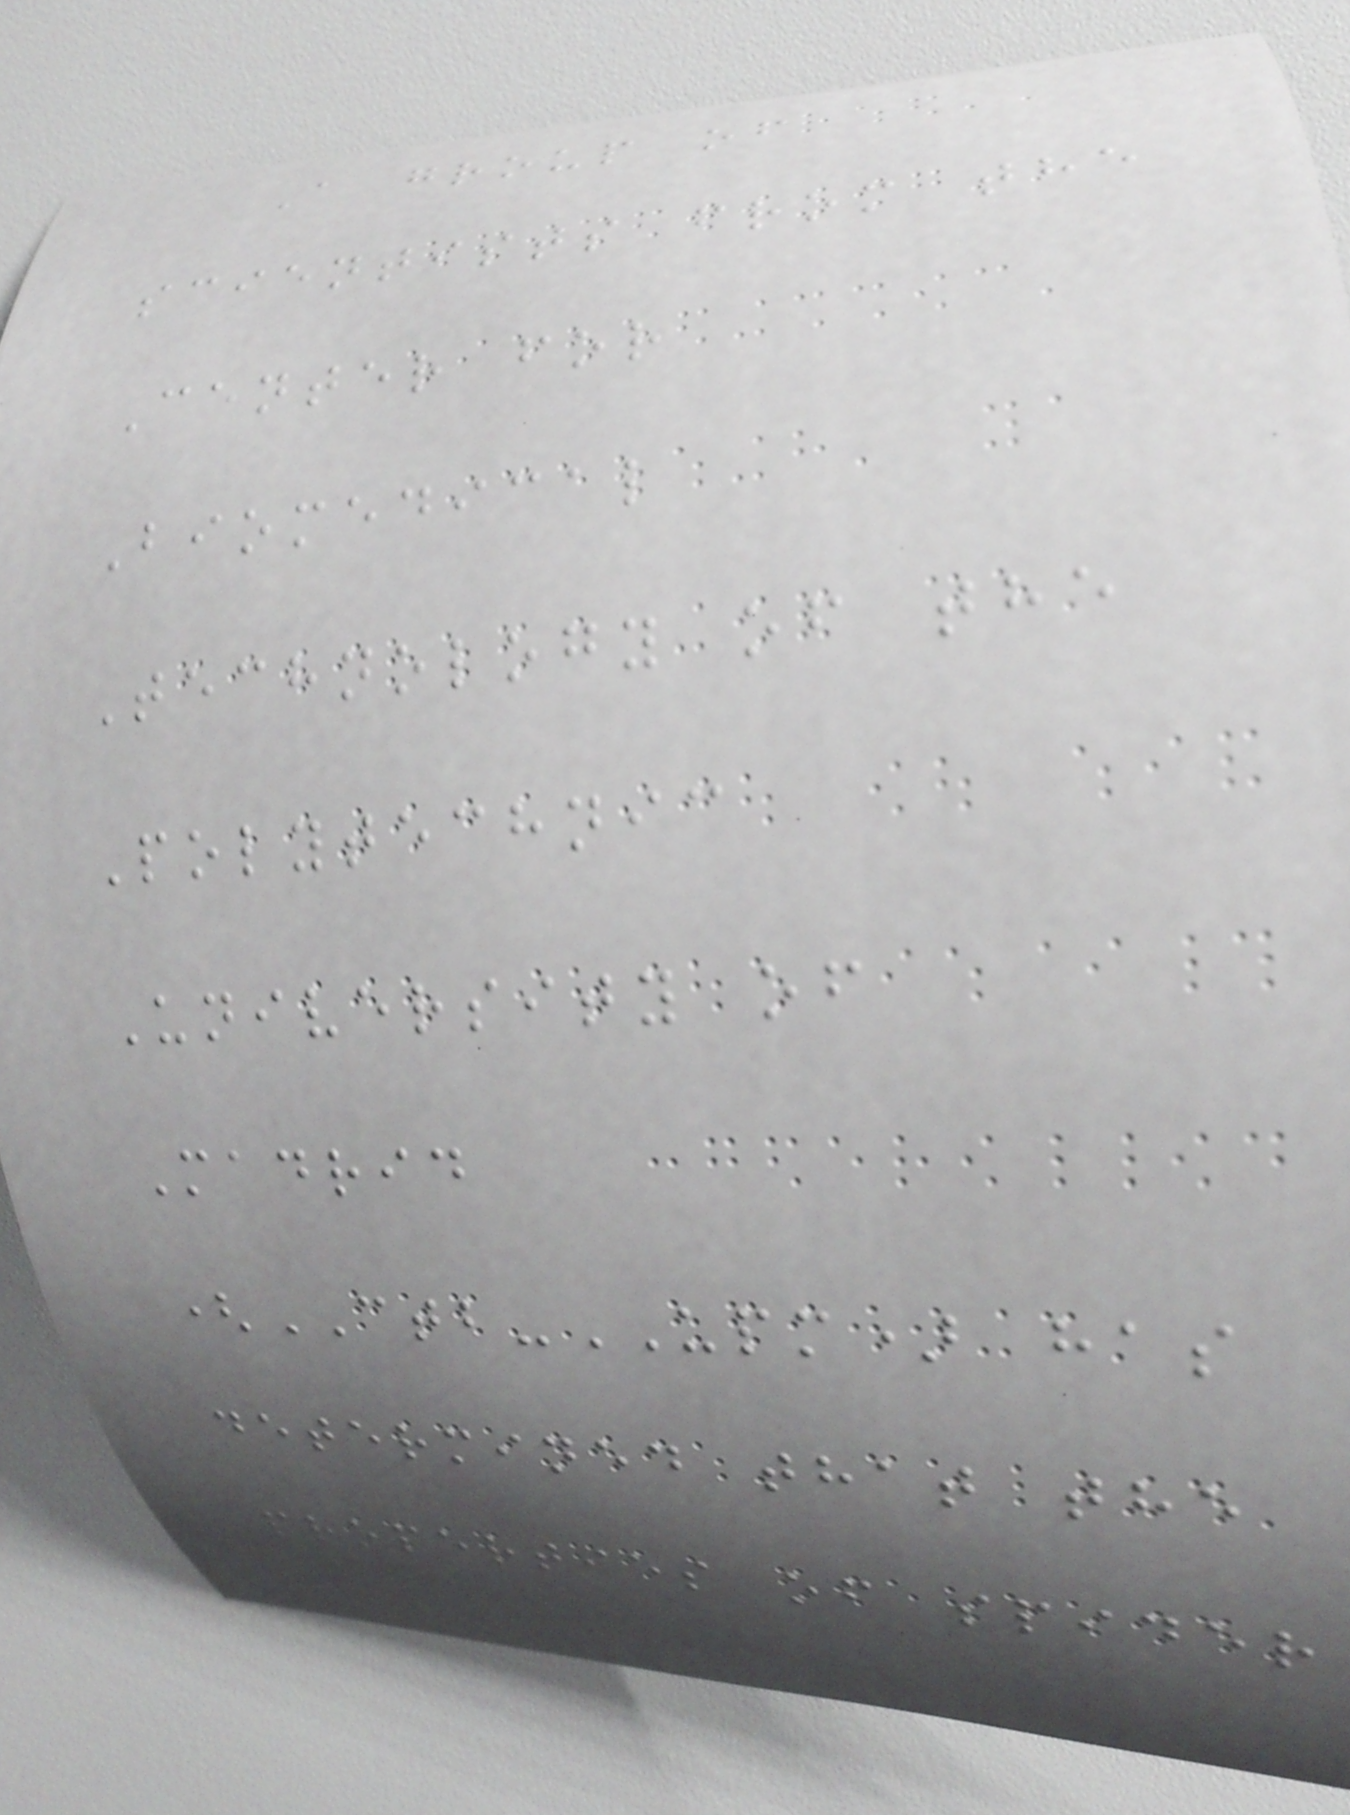A group of
scientists from the
Center for
Biomedical
Technology of the
Polytechnic
University of
Madrid
(CTB-UPM) has
determined that the
properties of spider
